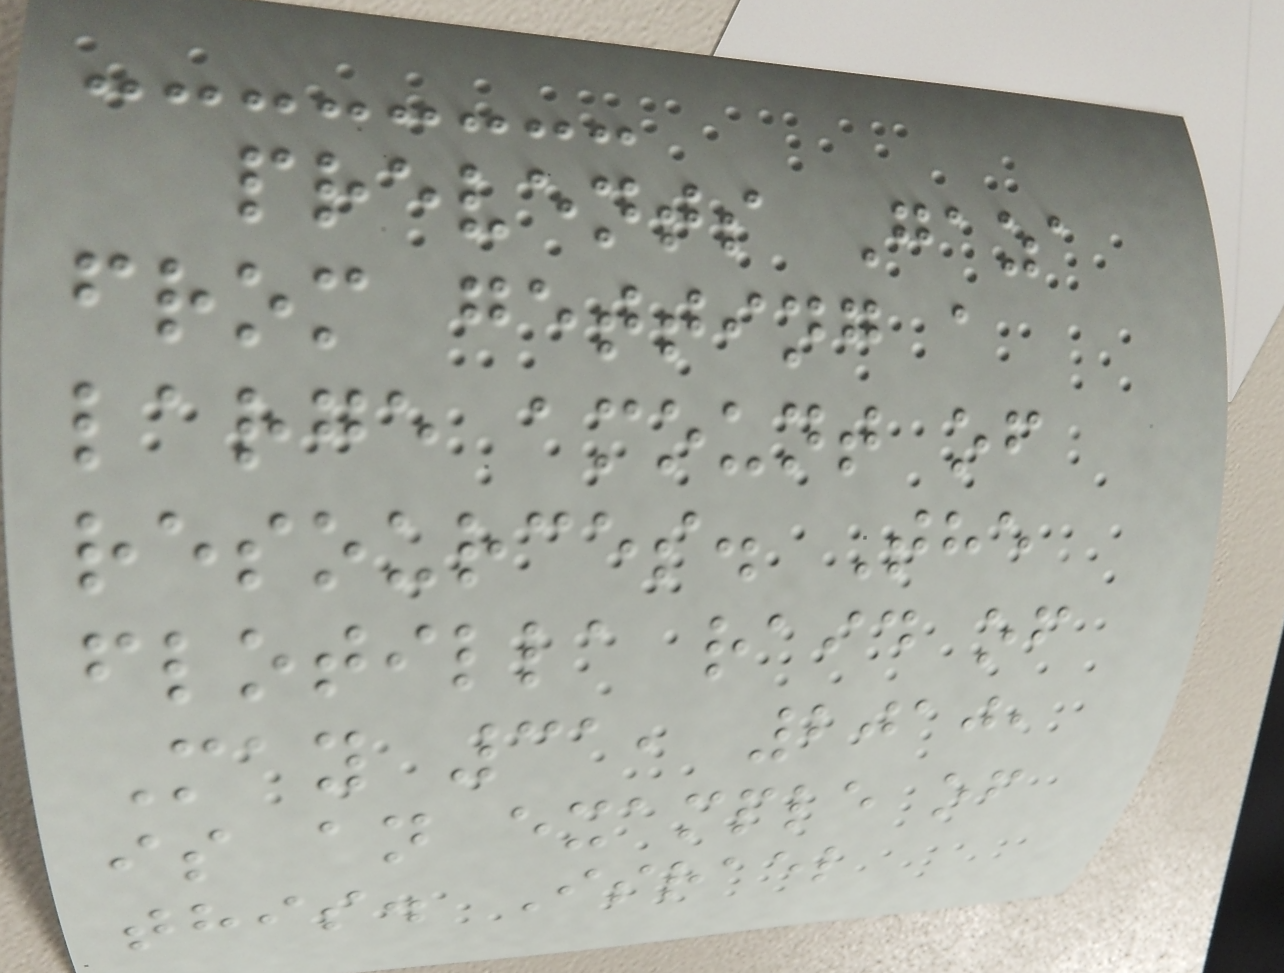prevents Gaza
from getting a
large amount of
resources. The
flotilla raid of
May 31, 2010,
is an example of
this. Israel
